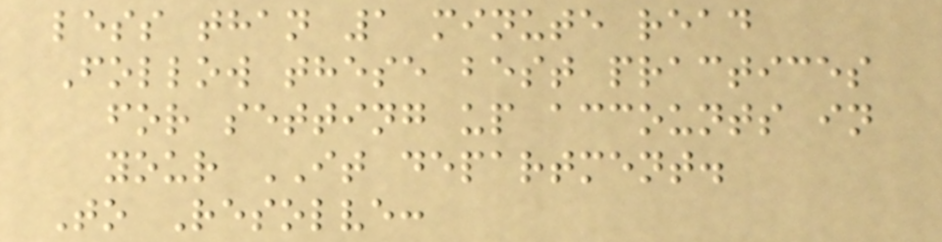less than 1 minute read
Follow these best practices
for setting up accounts in
your IT department.
To Resolve:
